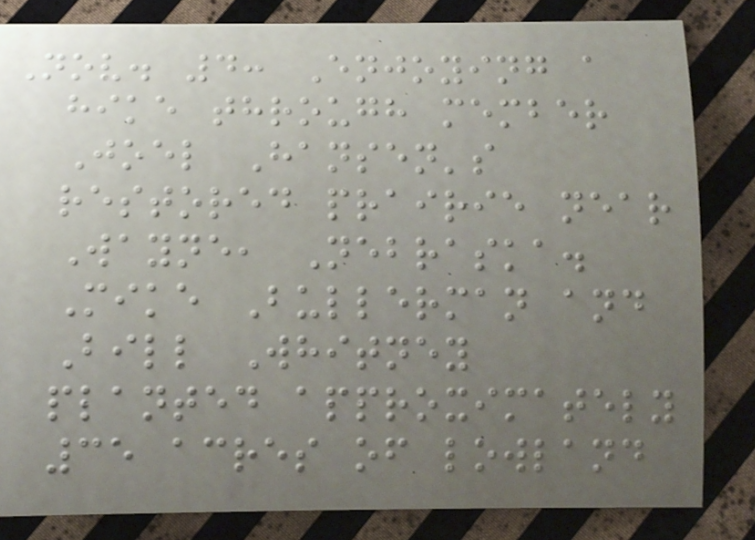Nov. 4: Enjoying a
hike through member
Joel Hansen's
restored prairie near
Wayne, Nebraska.
Mike Bullerman and
Bill Whitney
planted approximately
35 acres of lowland
